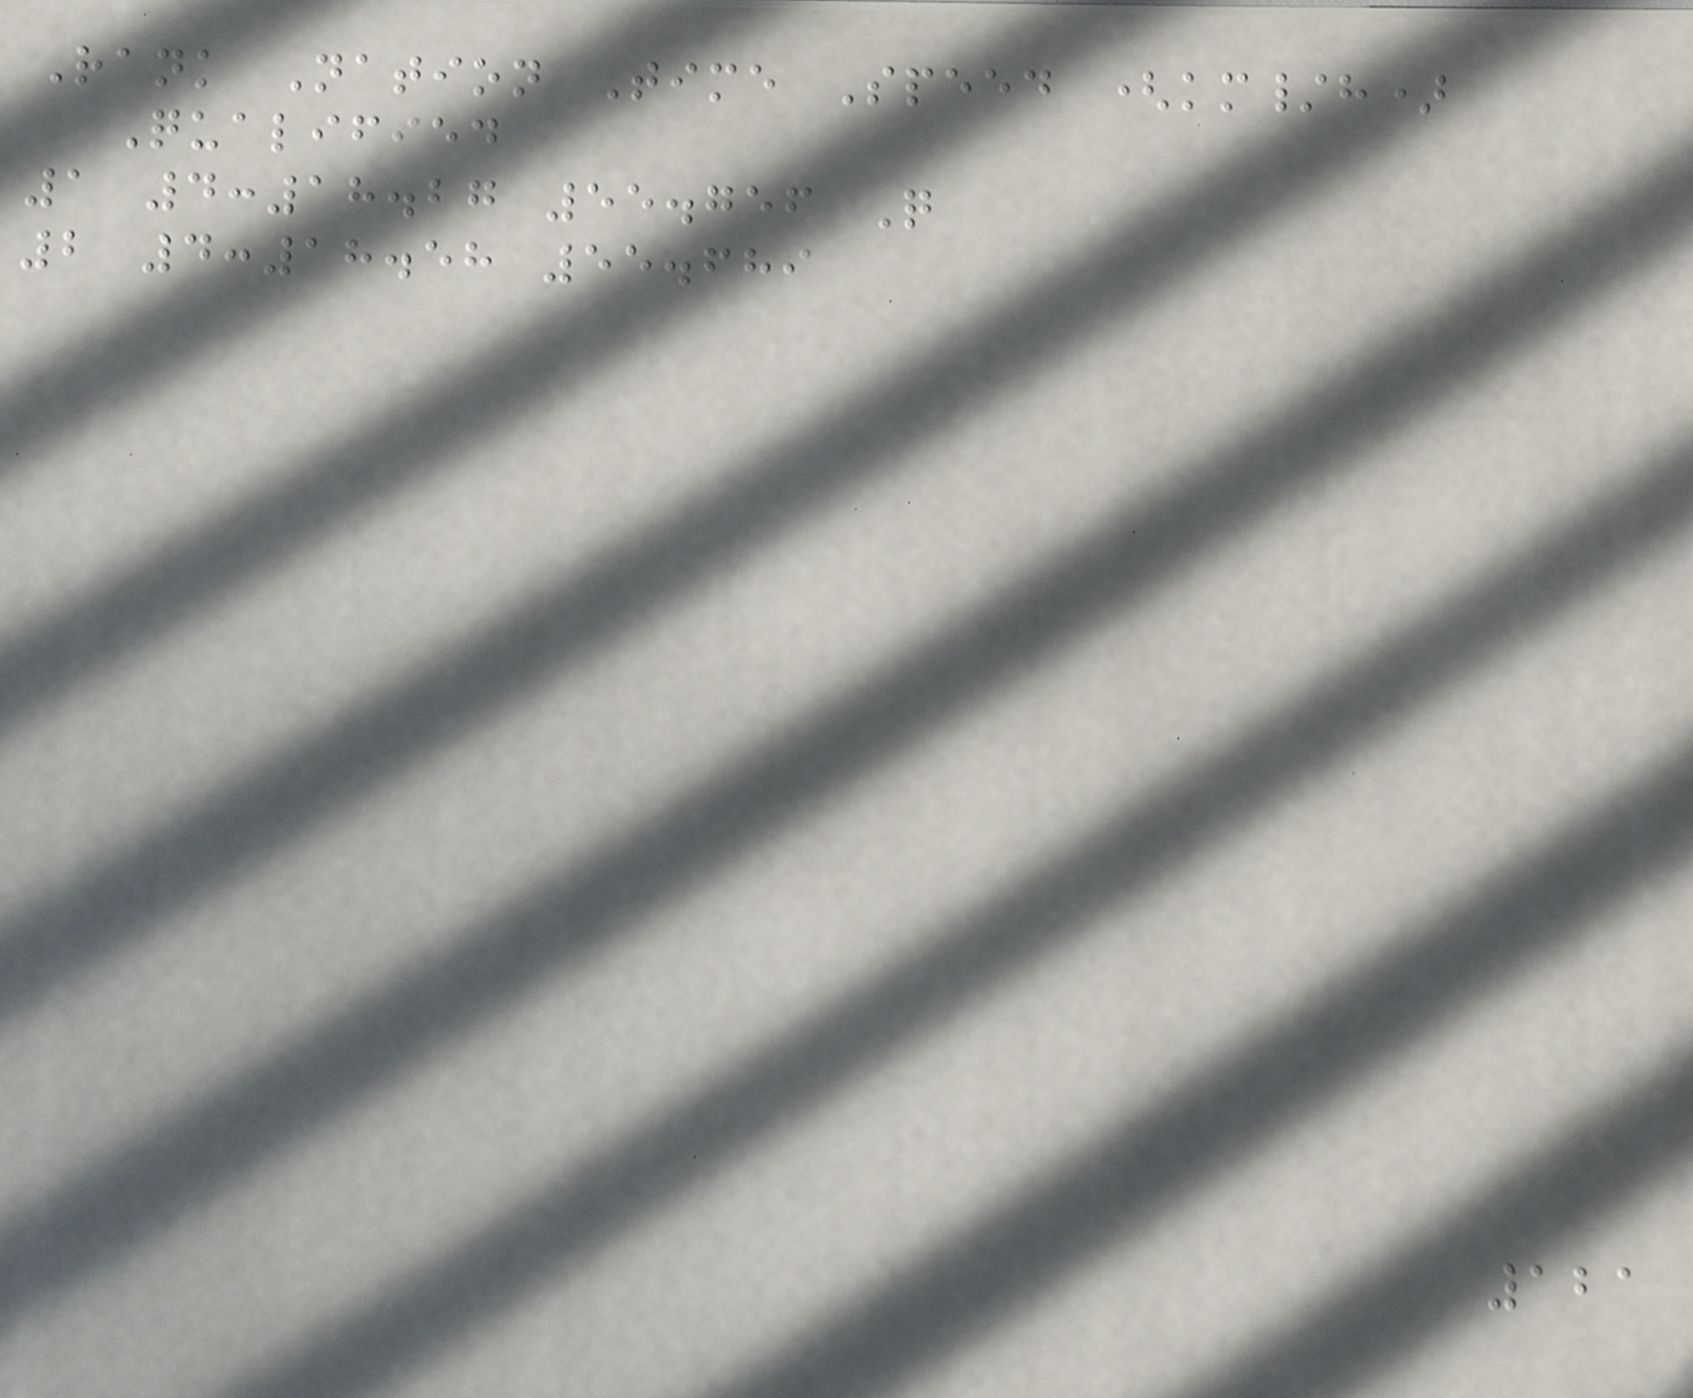Rank Nation Time Speed (km/h)
Qualified
1 4:18.27 55.756 Q
2 4:18.58 55.689
121
